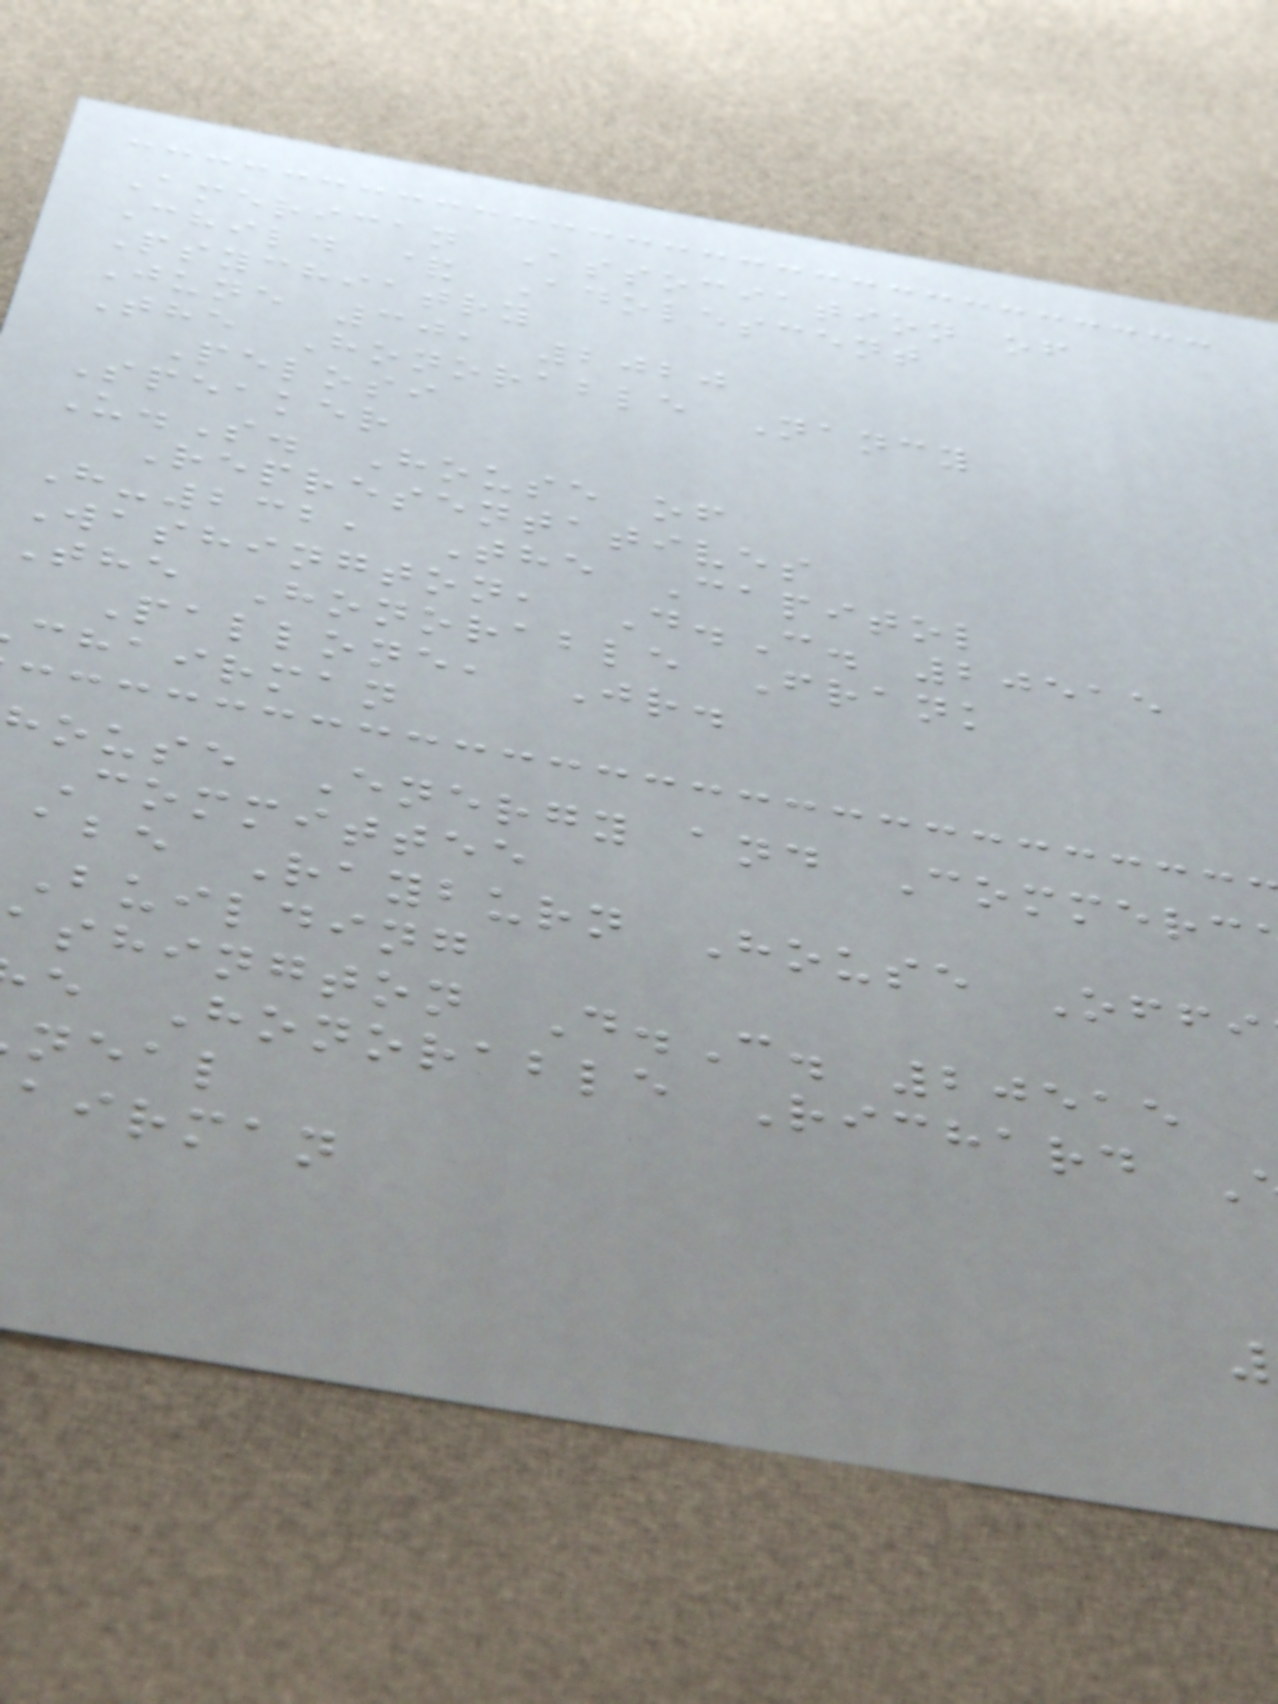American Association of
Child & Adolescent
Psychiatry
June 30, 2020
The Honorable Nancy
Pelosi
Speaker
U.S. House of
Representatives
H-232, The Capitol
Washington, D.C. 20515
The Honorable Frank
Pallone, Jr.
chairman
house Energy and Commerc
Committee
abe Rayburn House Offi
Building
shington D.C. 20515
e Honorable Richard
neal
airman
